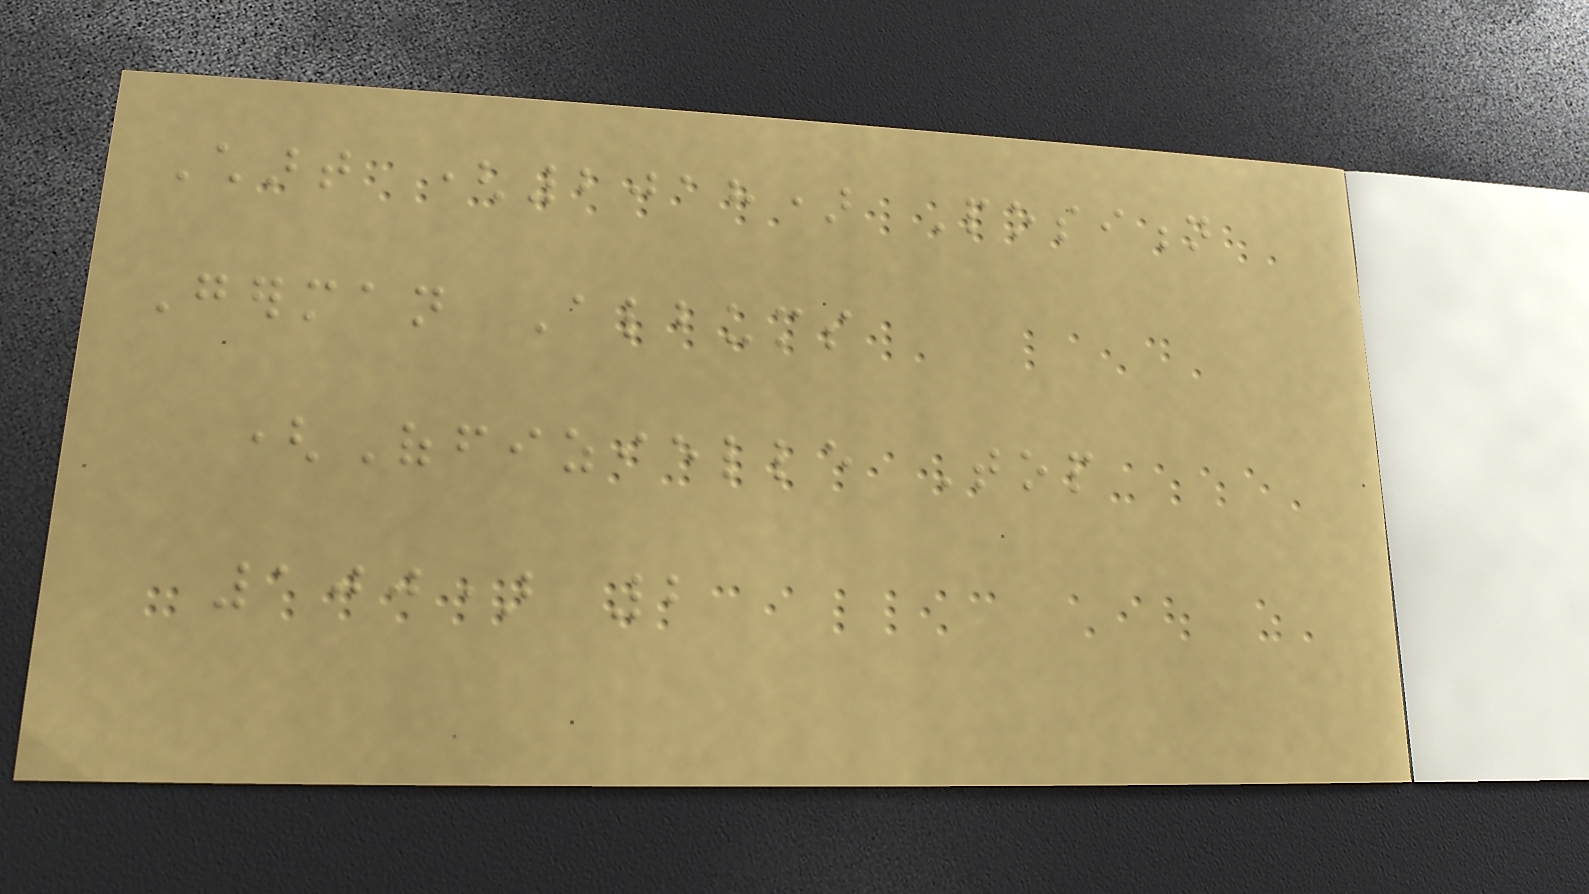Chart (2018) Position
German Albums
(Offizielle Top
100) 2
